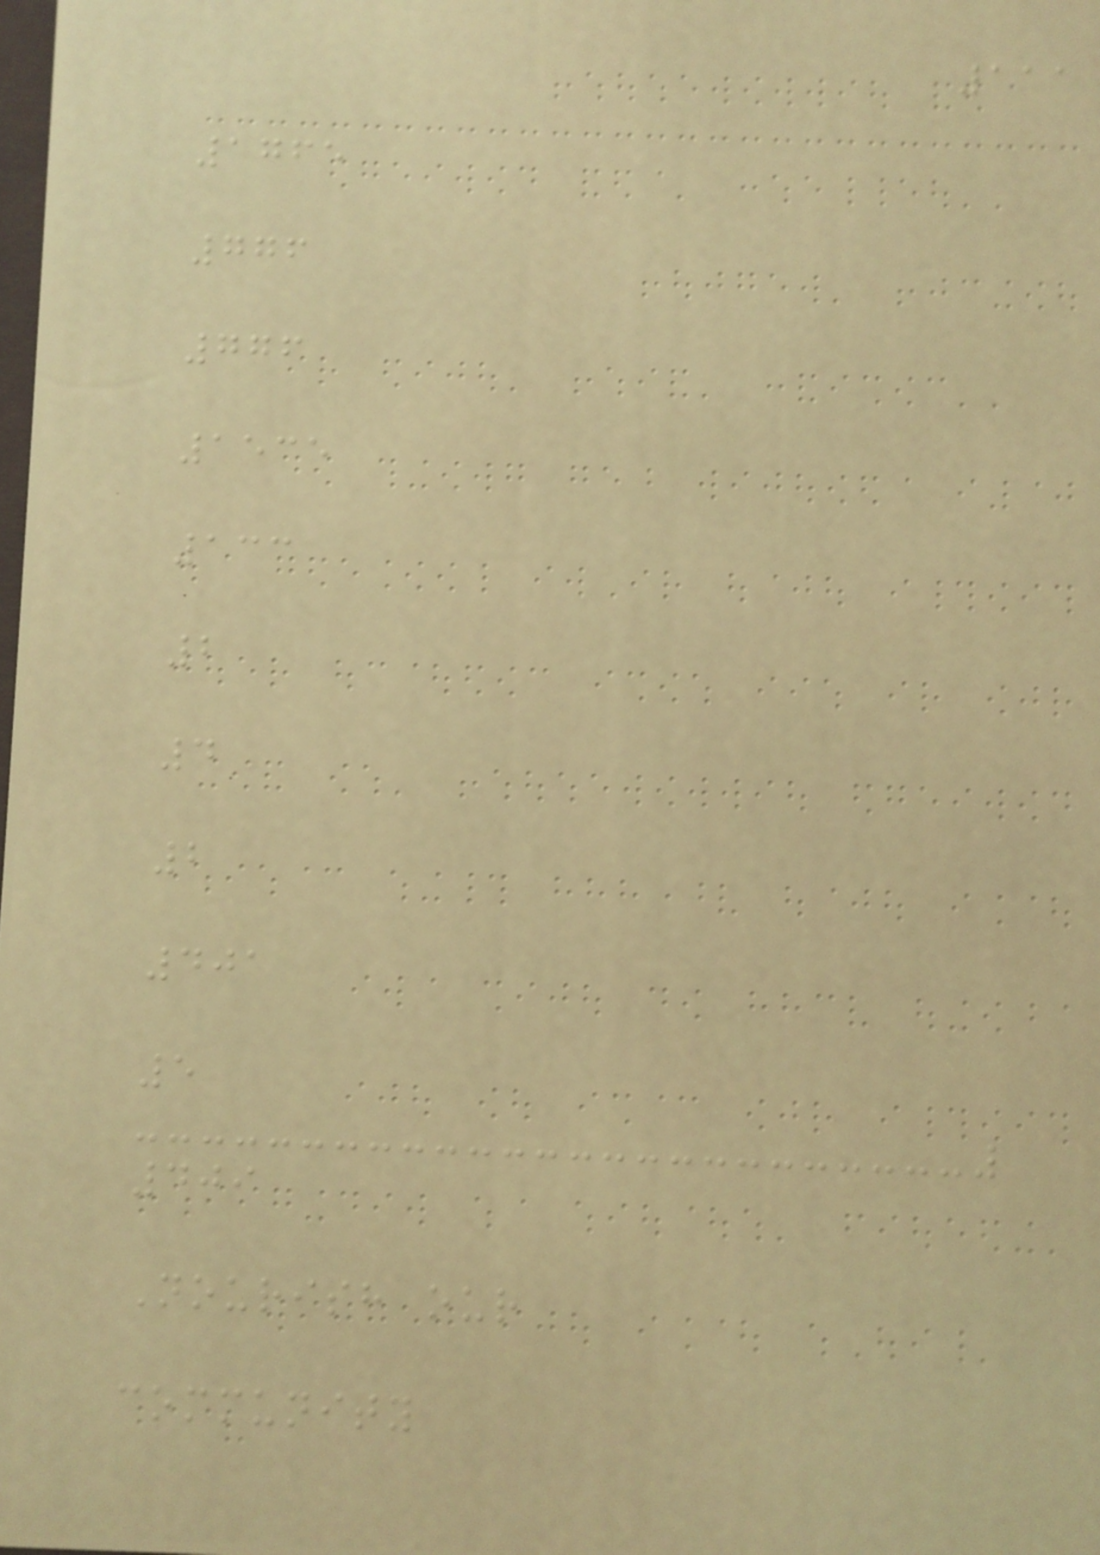111
1765
776
776
1535
133
2
4
2
401
5
409
Nourish our
community
